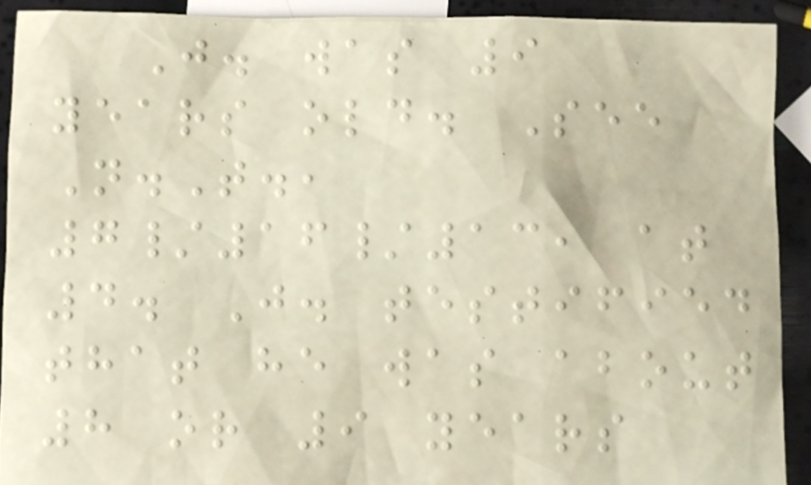J. was 9
years old. See
N.T.,
7/16/13, at
4. J. testified
that he was about
8 or 9 years
